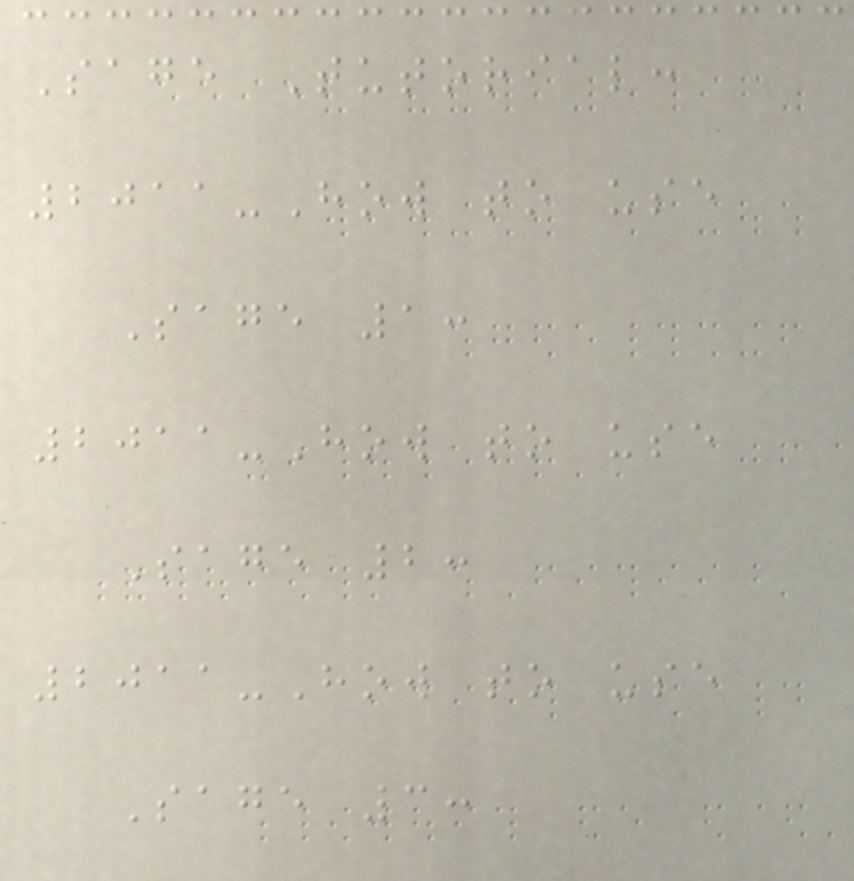Sage Tutorial:
2011-How to use
Sage 1:
2011-How to use
Sage 2:
2011-How to use
Sage 3:
